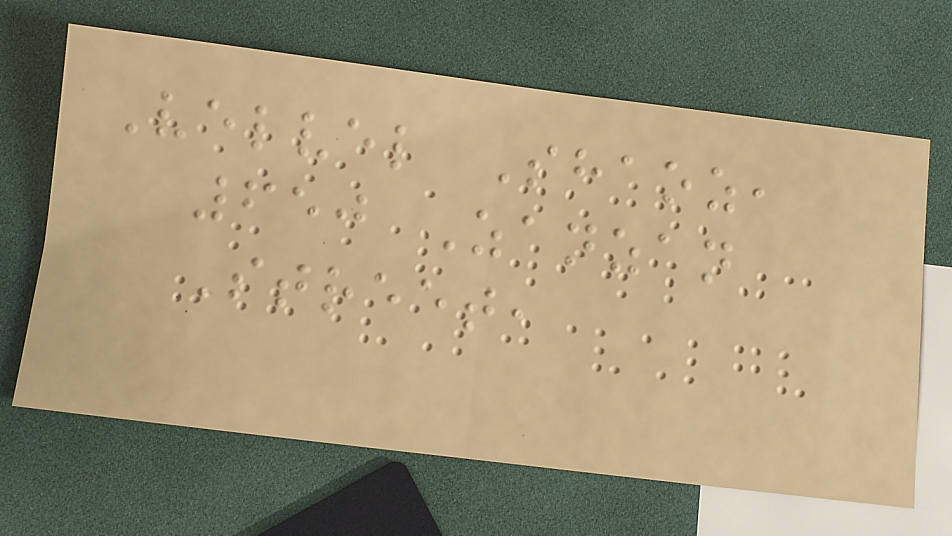Velvel Shaoz,
650 Zanzan
Street,
